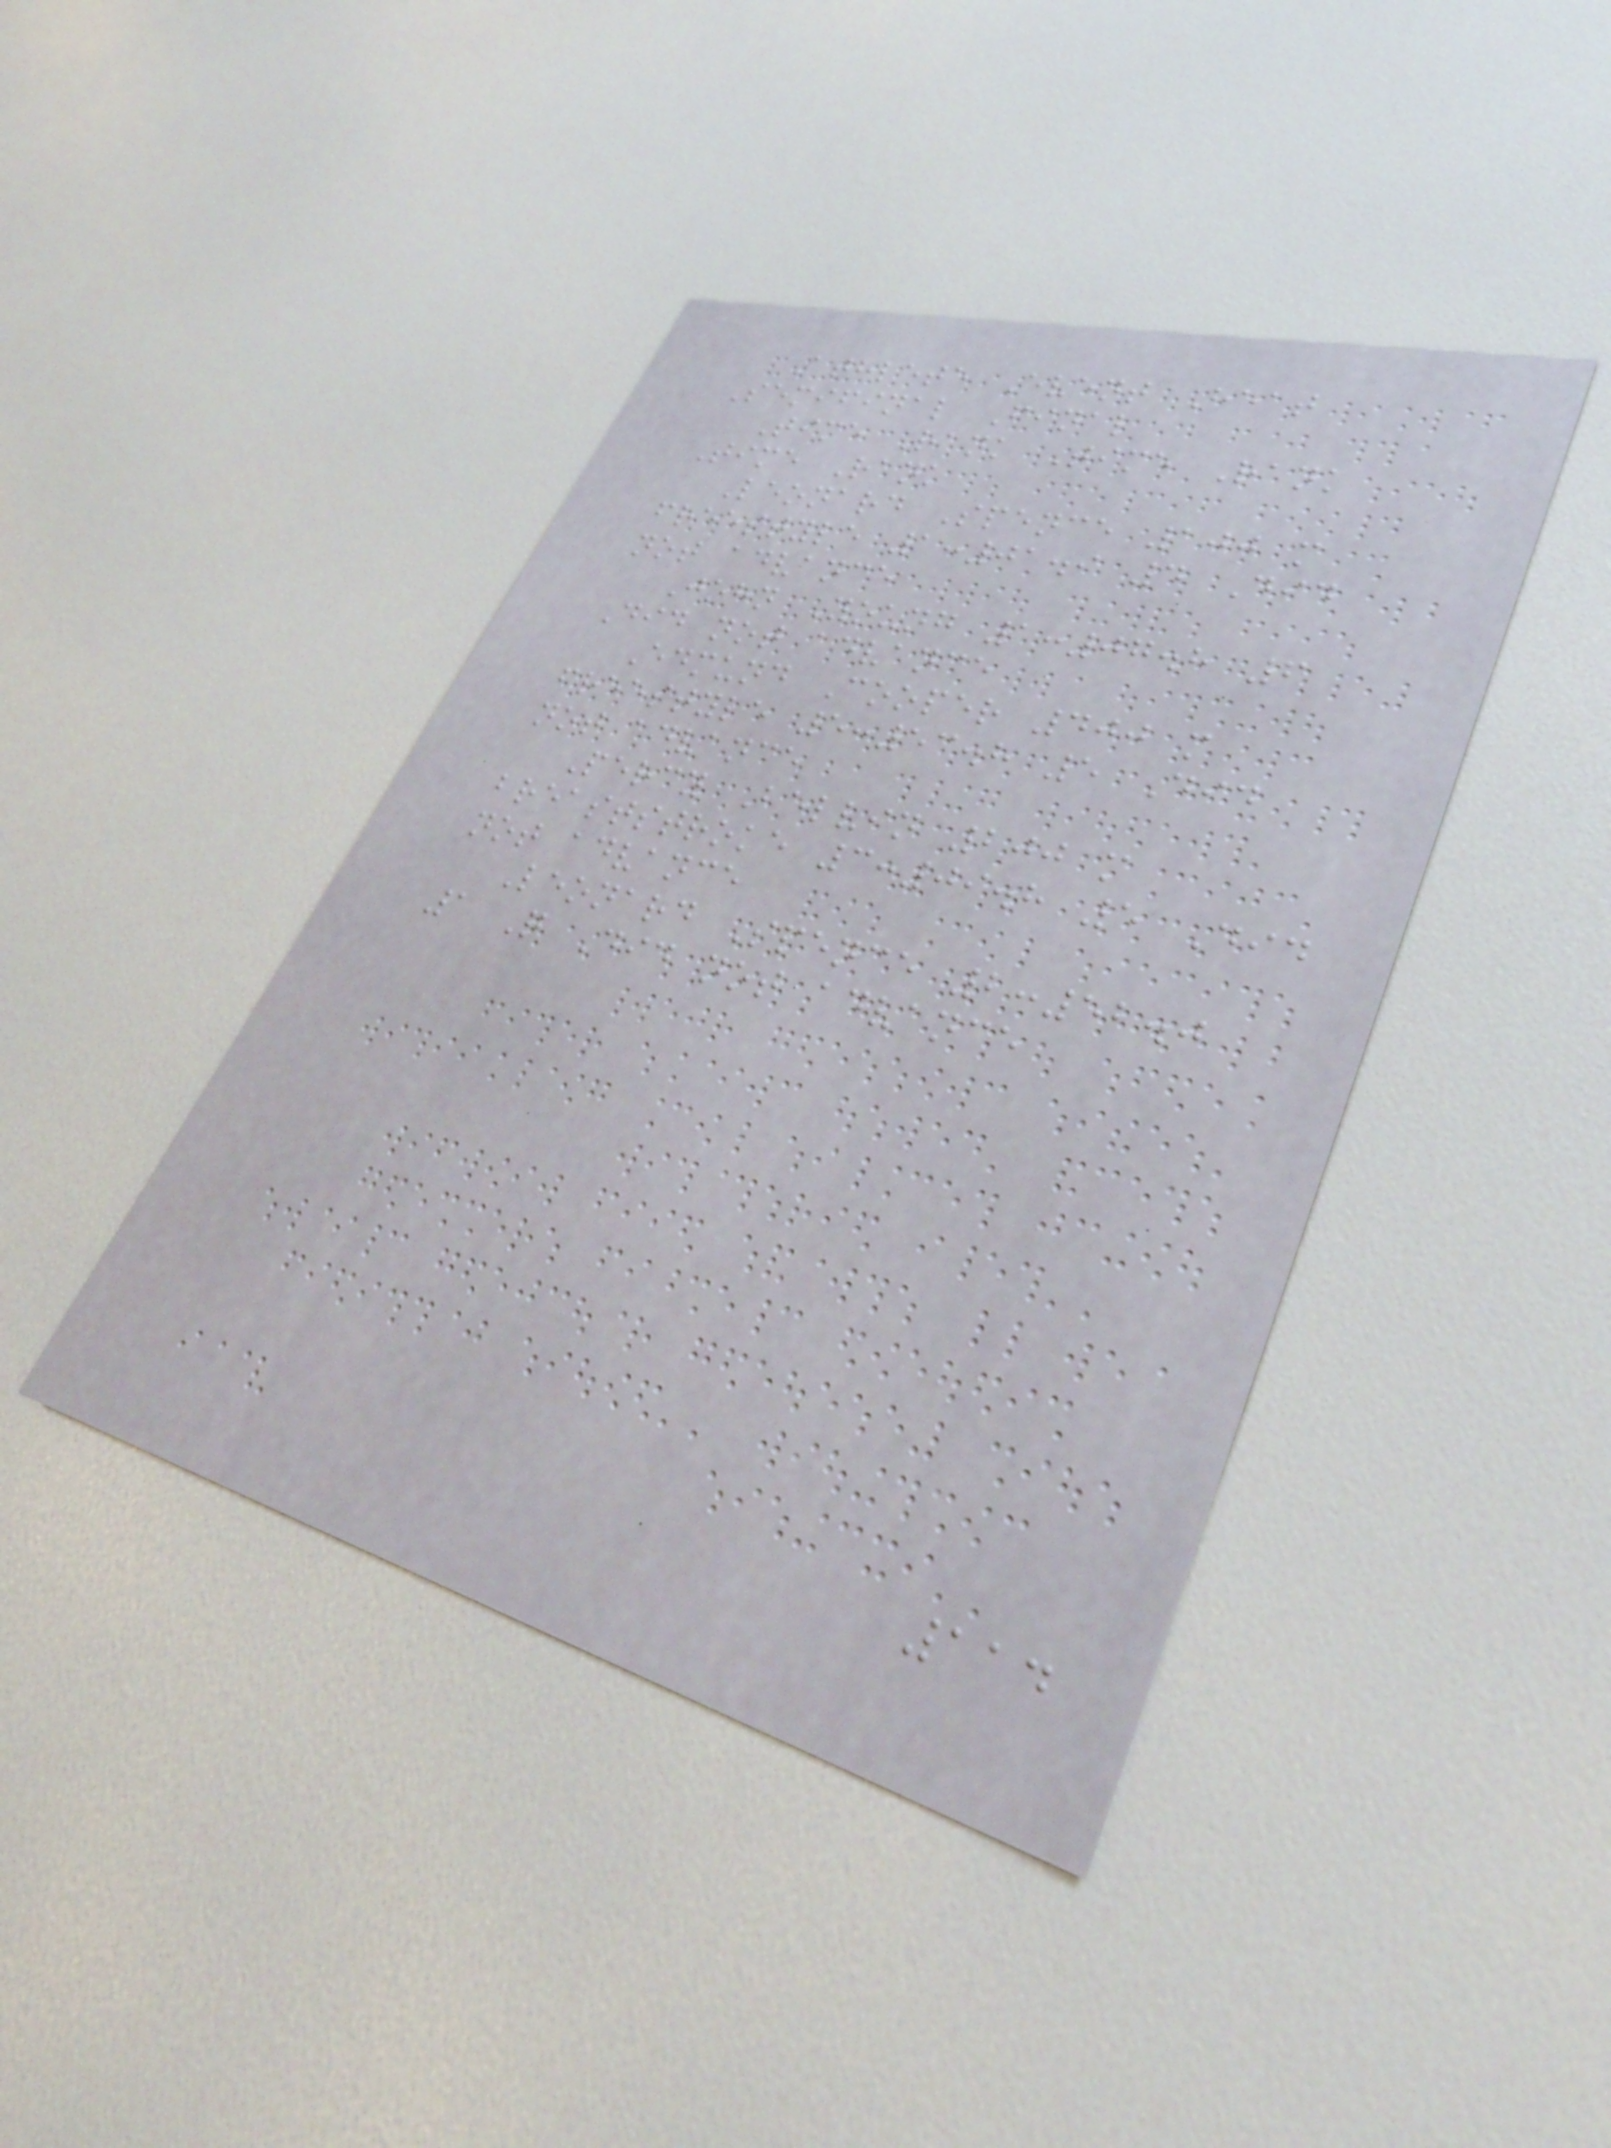Athlete Event Heat
Semifinal Final
Time Rank Time Rank
Time Rank
Leonard Spence 100 m
freestyle 1:01.9 4 Did
not advance
John Young 1:07.8 6
Did not advance
Edmund Cooper 400 m
freestyle 5:53.8 5 Did
not advance
Percy Belvin 200 m
breaststroke 3:09.8 5 Did
not advance
Leonard Spence 2:52.0
1 Q Did not advance
114
